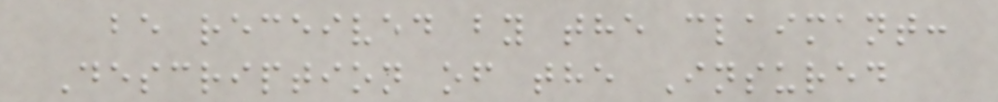be received by the claimant:
Description of the Insured
